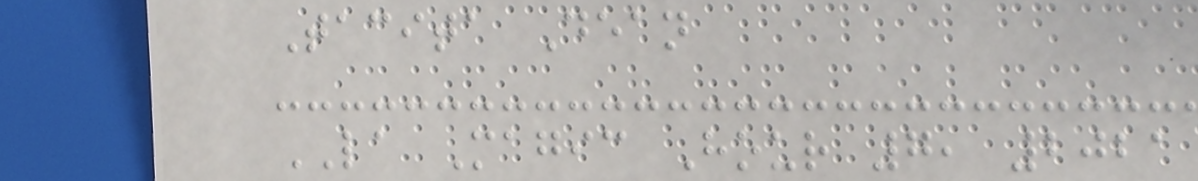Tacita Dean
LA Magic Hour 7, 2021
